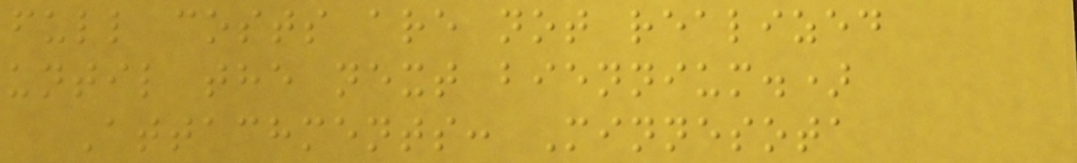full costs are not realized
until the next biennium.)
Attachments: Minnesota
